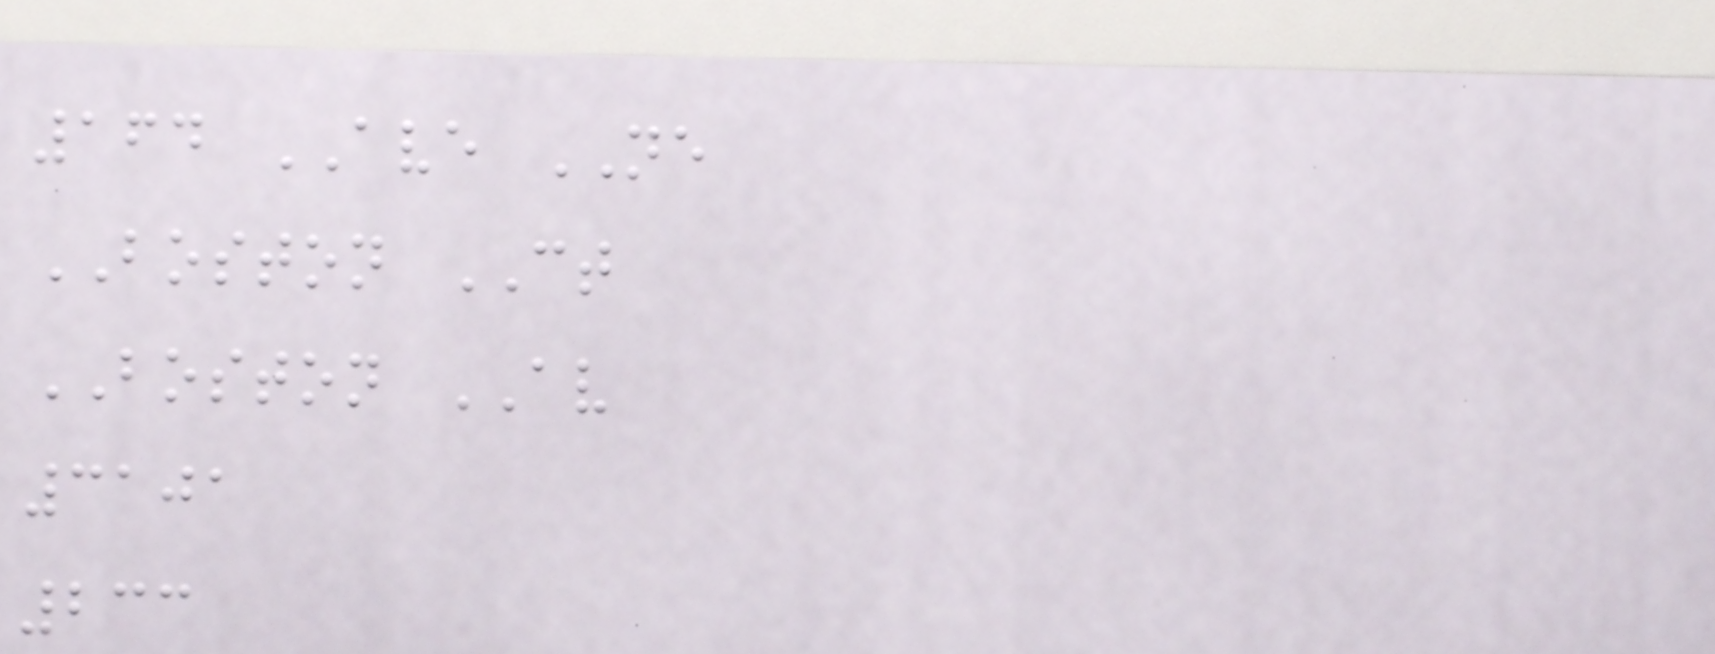164 AVE NE
BOSTON CT
BOSTON AV
3101
233
